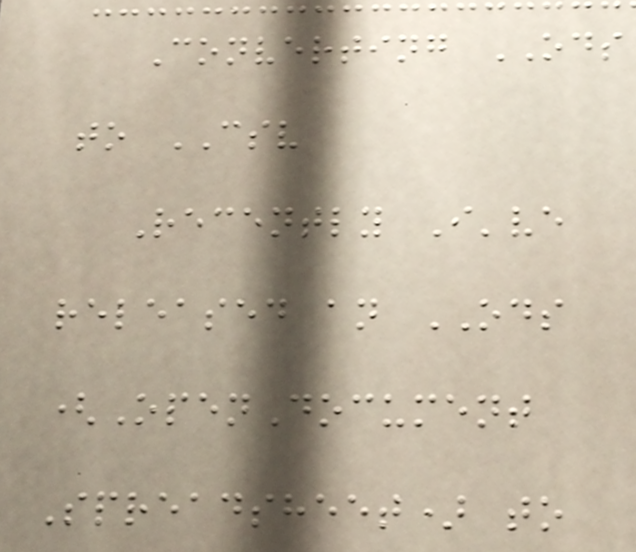Converting ODS
to CSV
Recently I've
released an ODS
(OpenDocument
Spreadsheet) to
